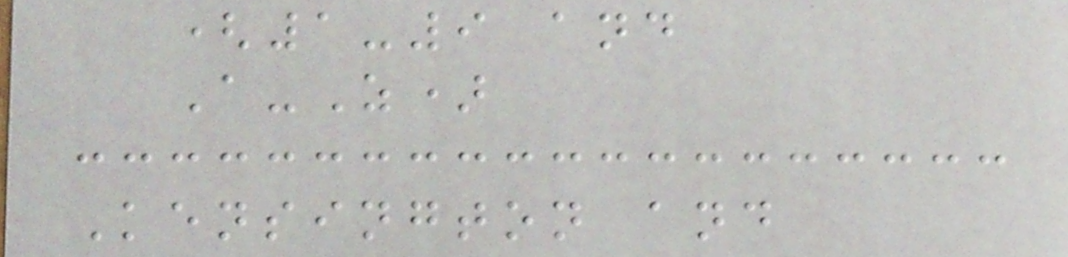(1-9 and
A-Z)
Kensington and
